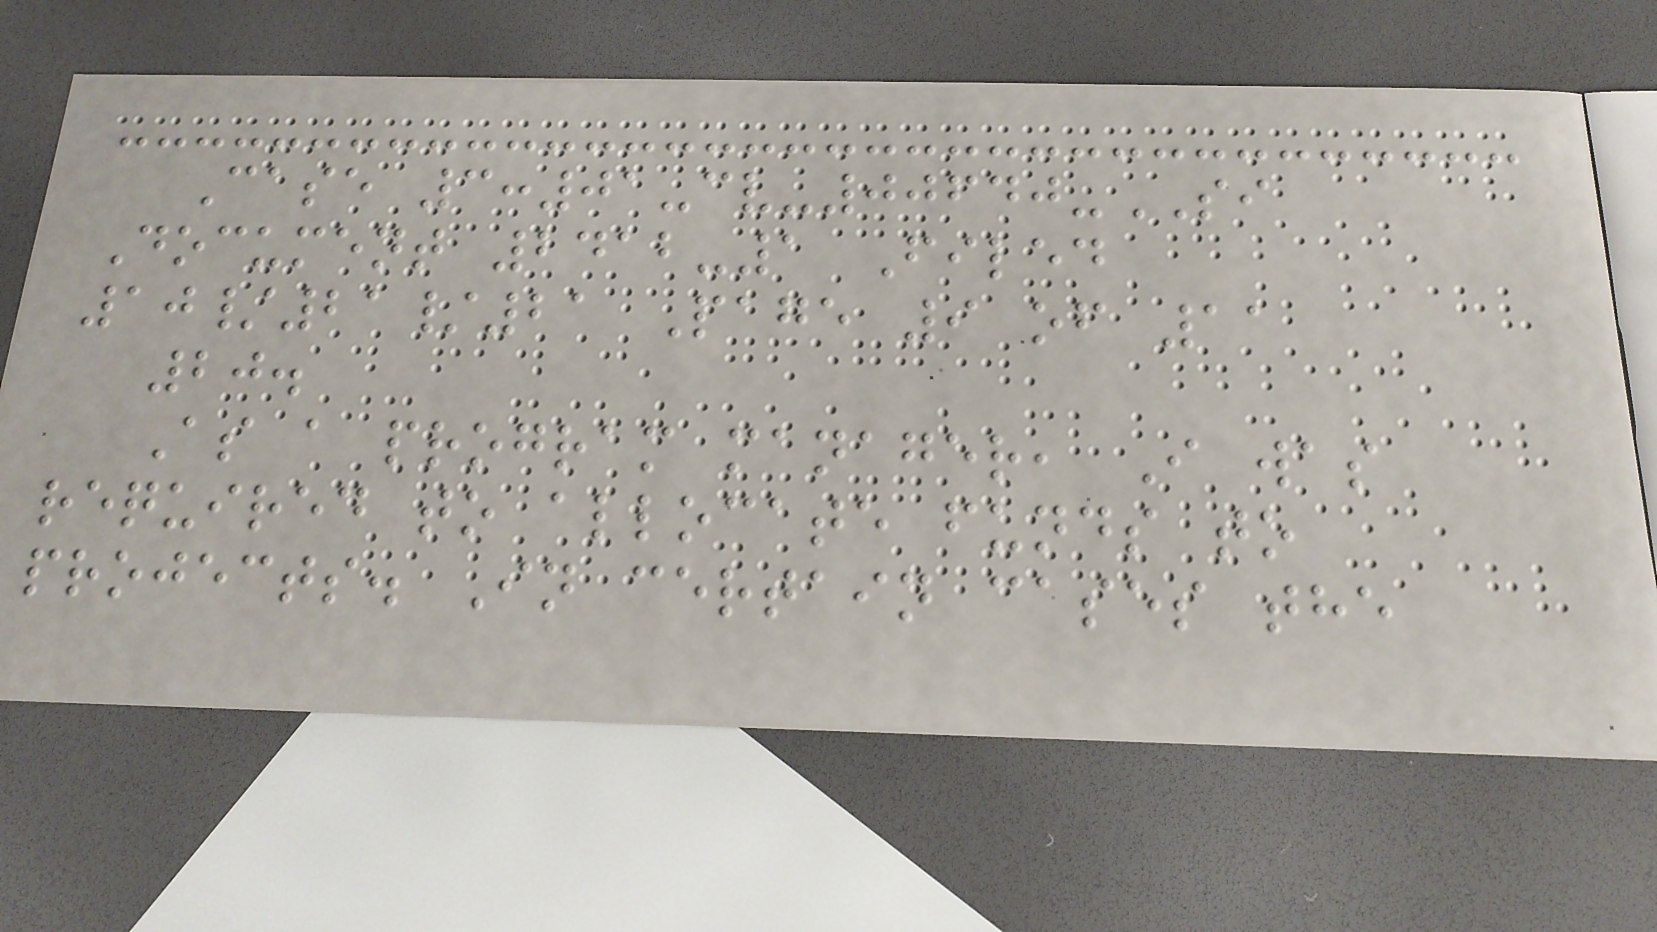Case 3:01-cv-00640-SI
Document 2412-1 Filed
10/21/21 Page 9 of 11
20.
As a program manager, I was
required to allocate funds to
projects. In certain cases the
